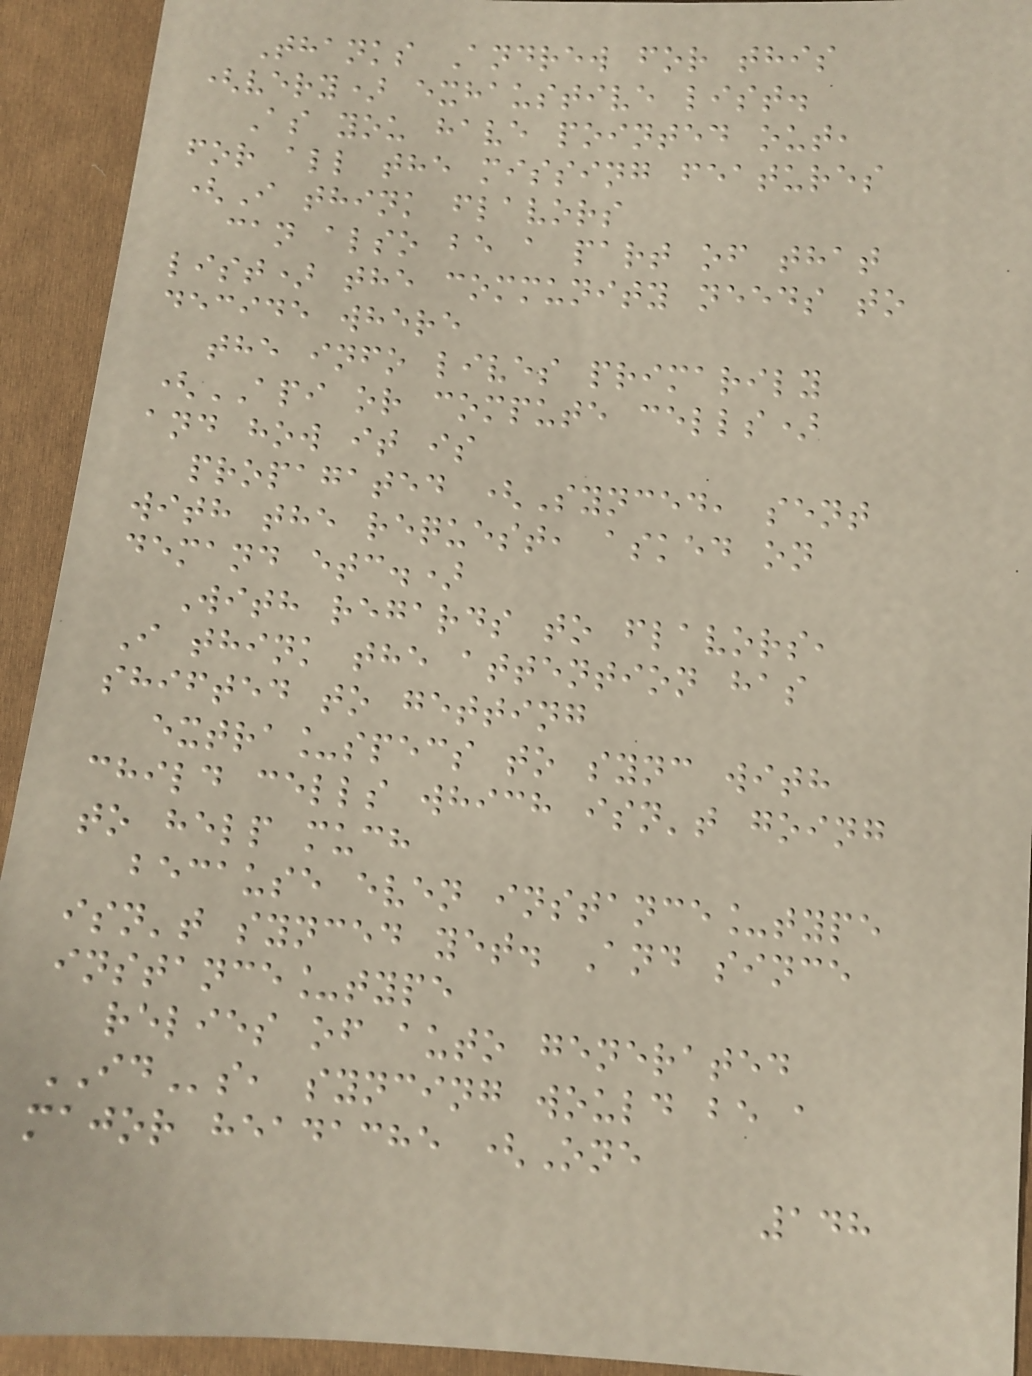Thanks Andrew for this
(very) exhaustive list.
As you have pointed out,
for all the missing features
(I think flavors
can also be a part of that
list) the community needs to
decide where
the info lives primarily
(API or compute cells)
and how it is
propagated (Synced, sent
with the request, asked on
demand etc.)
With regards to flavors,
I think the attention has
shifted to getting
extra_specs to sync with
child cells which isn't going
to help much
because even instance_type
isn't synced yet. And since
instance_type
relies of auto generated
IDs, syncing would be a
major headache (One
148
